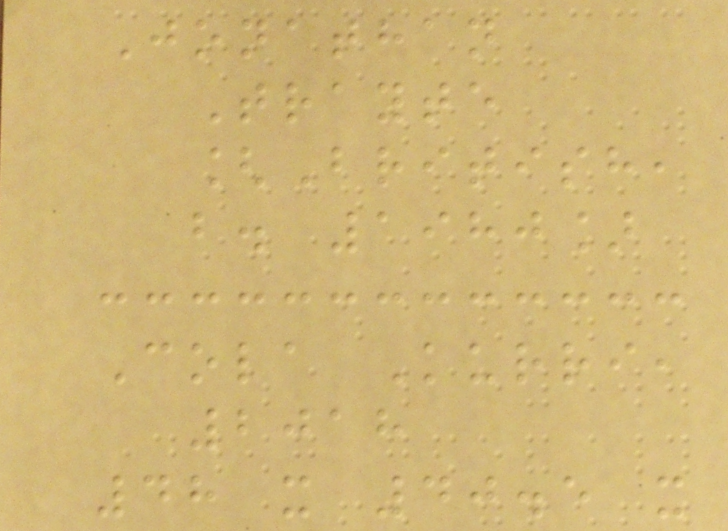Jonathan
Trayte
[British,
b. 1980]
Cola Kurri,
2018
48 x 40.5 x
